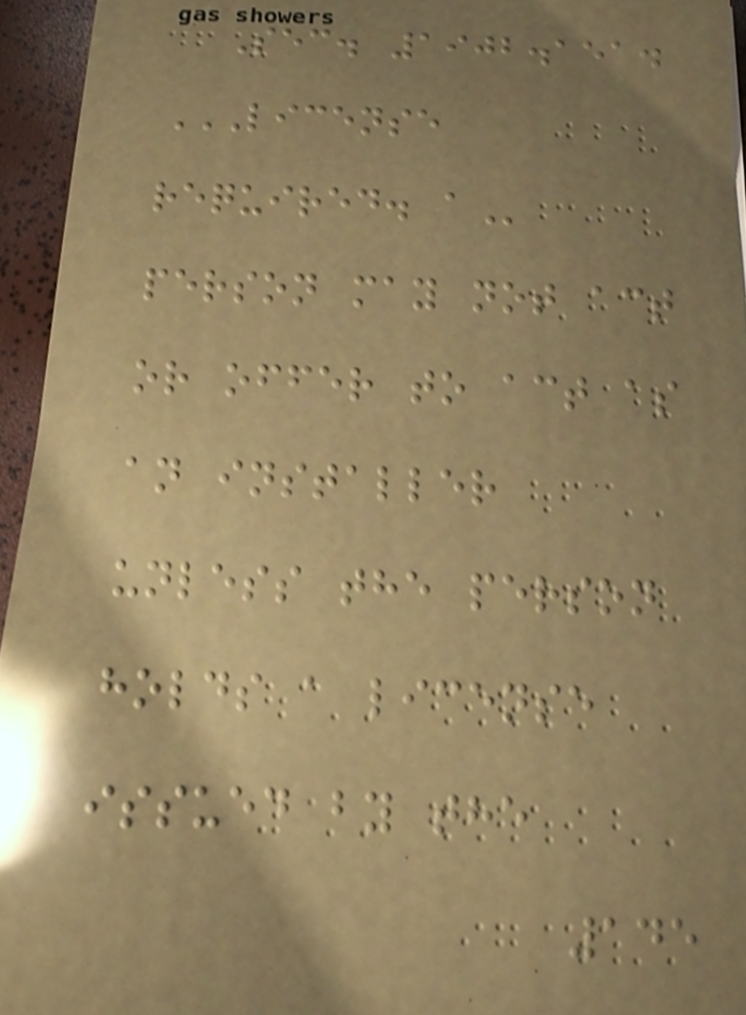Sec. 1902.151.
LICENSE
REQUIRED. A
person may not act
or offer to act as
an installer
unless the person
holds a license
issued by the
145
